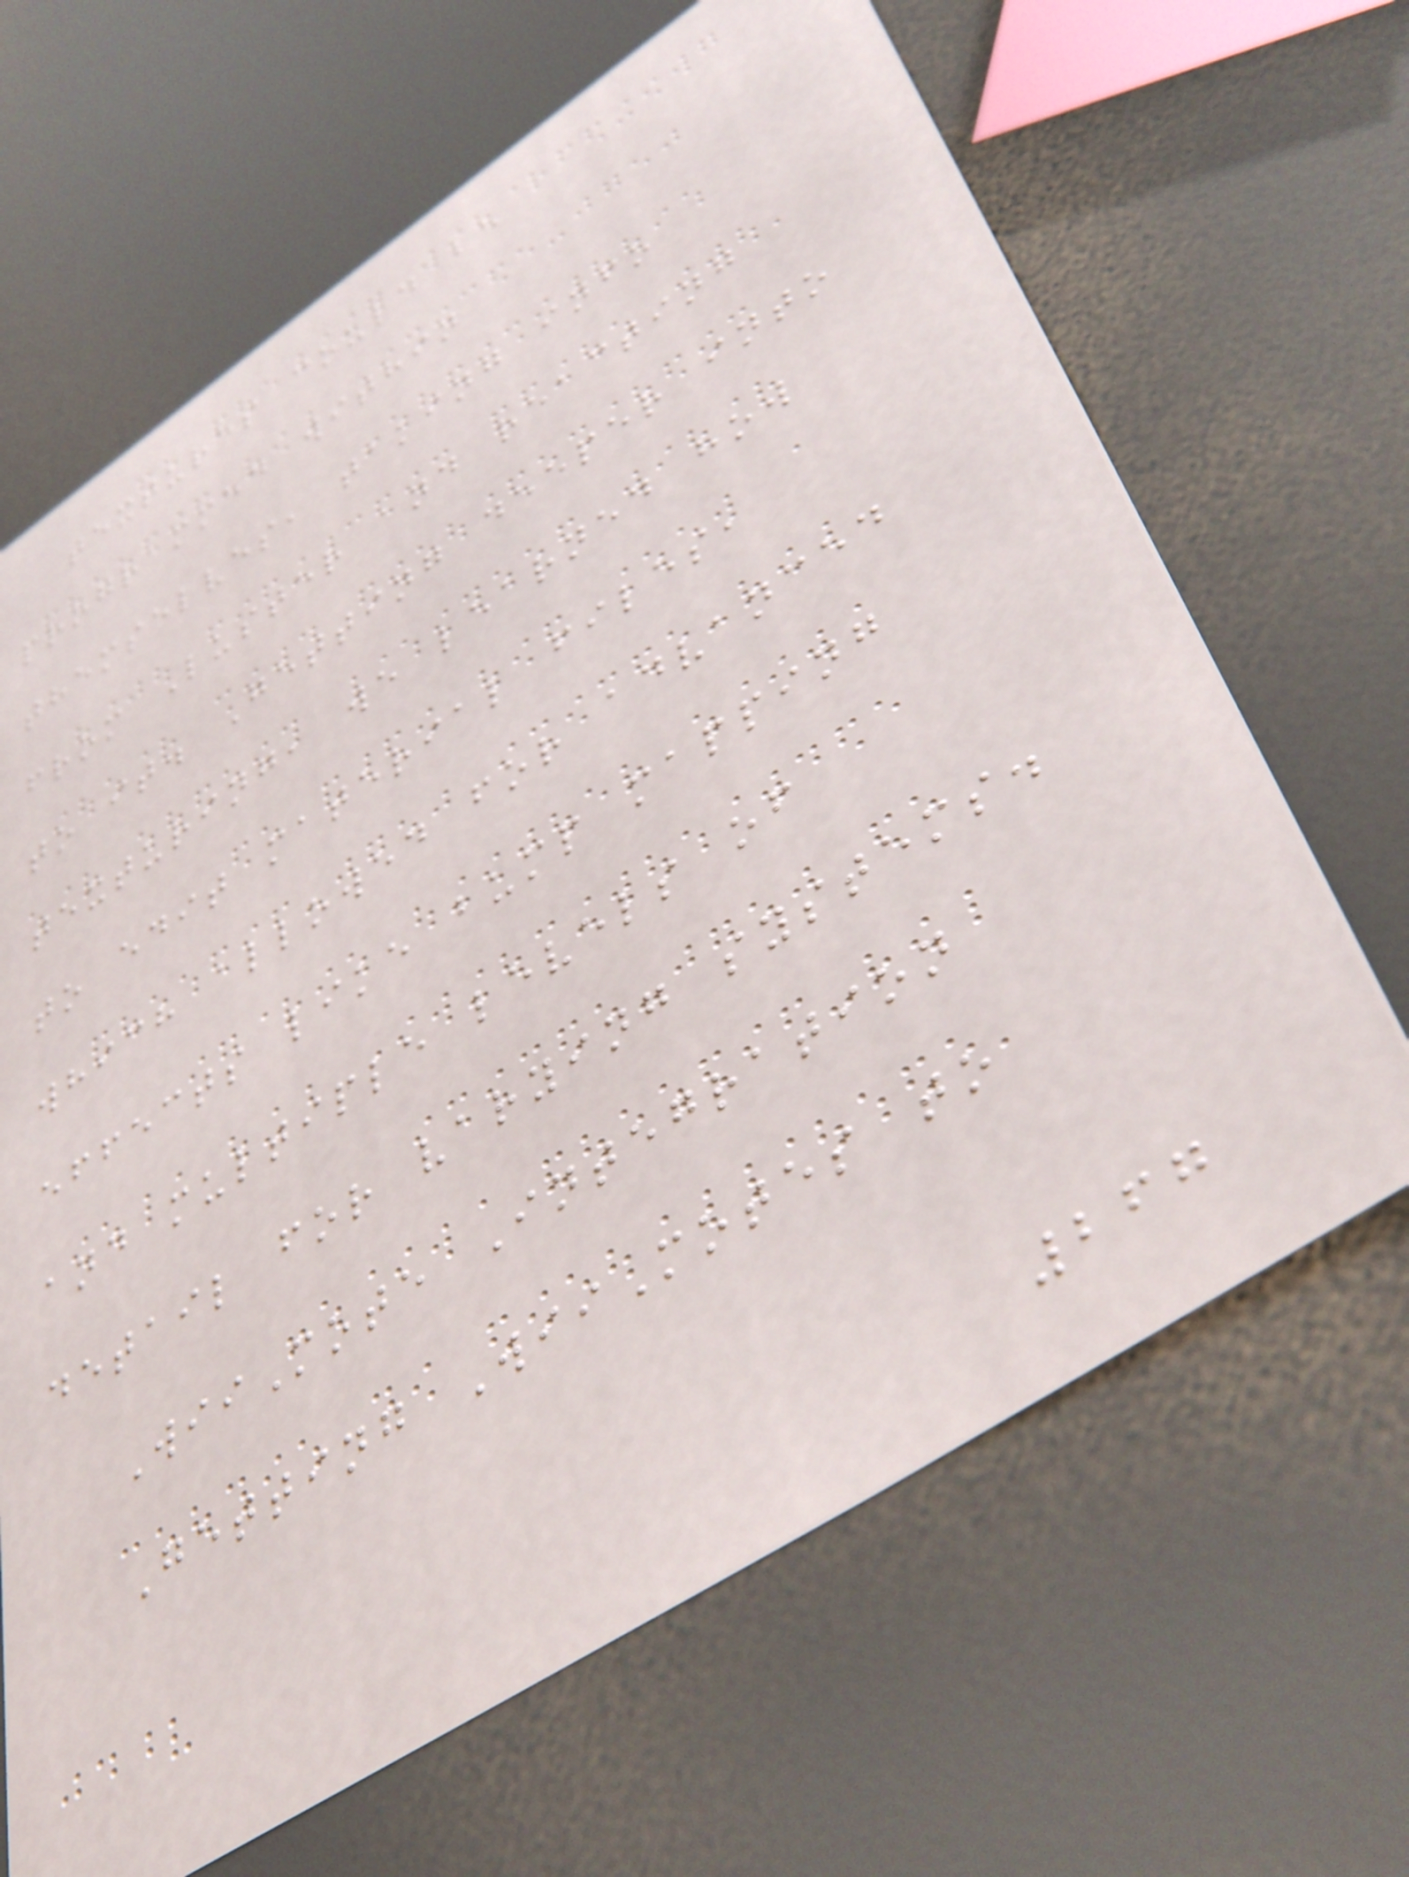textures could be
programmed within
themselves, taking info
from Luster and reacting
to it. Getting deeper into
texturing, we learned how
to edit material files,
which allowed for advanced
effects like bump mapping
and multiple levels of
detail for varying systems.
WiiMote Integration
Getting WiiMotes to
267
